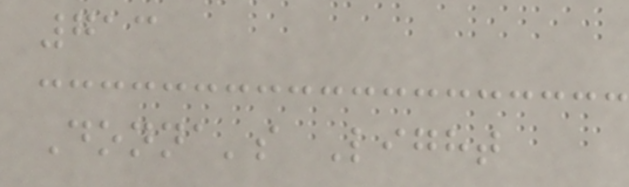713
Donna's Light
